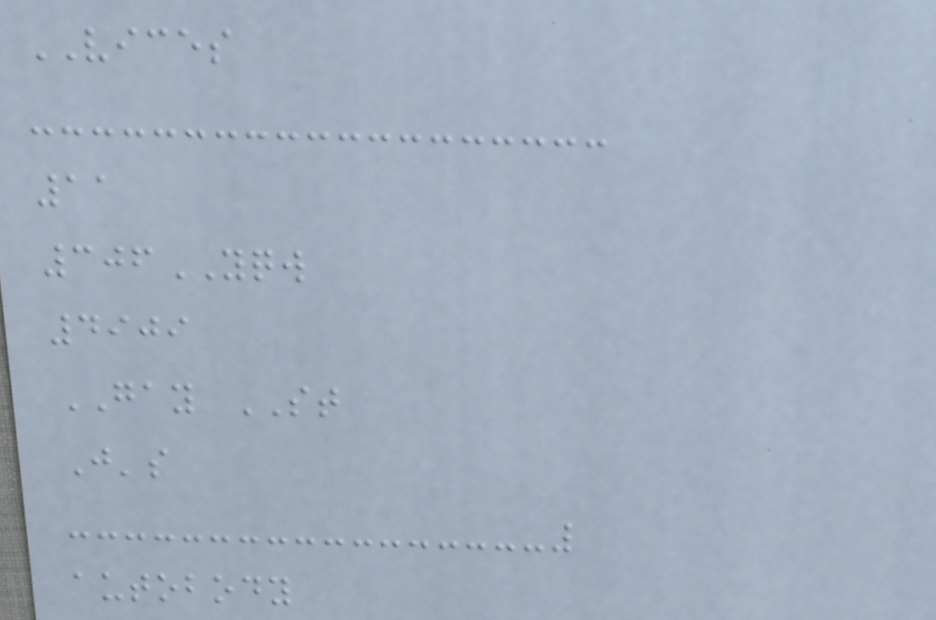VICES
11
306YQW
4909
GAY ST
J's
autobody
